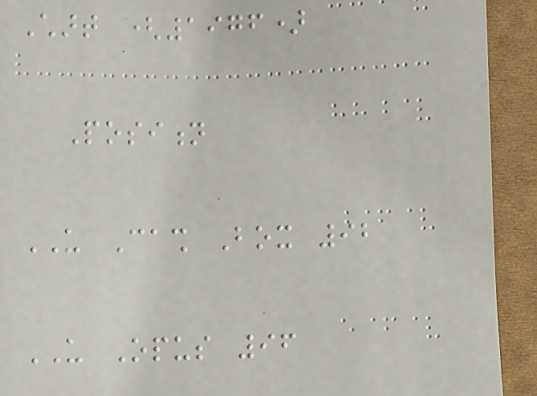Chart (1976)
Position
US Cash Box 92
US Opus 96
